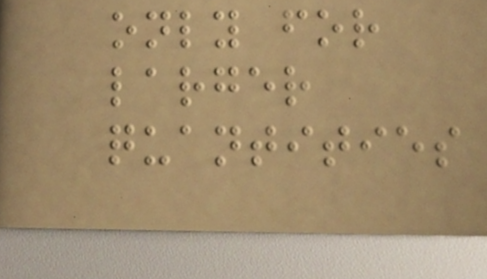only for
larger
quantities
